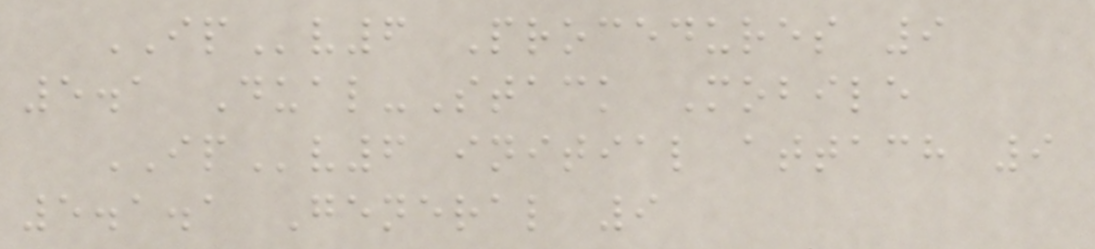IPv6 Procedures 9
5.1 Dual-Stack Mobile
IPv6 initial attach 9
5.1.1 General 9
